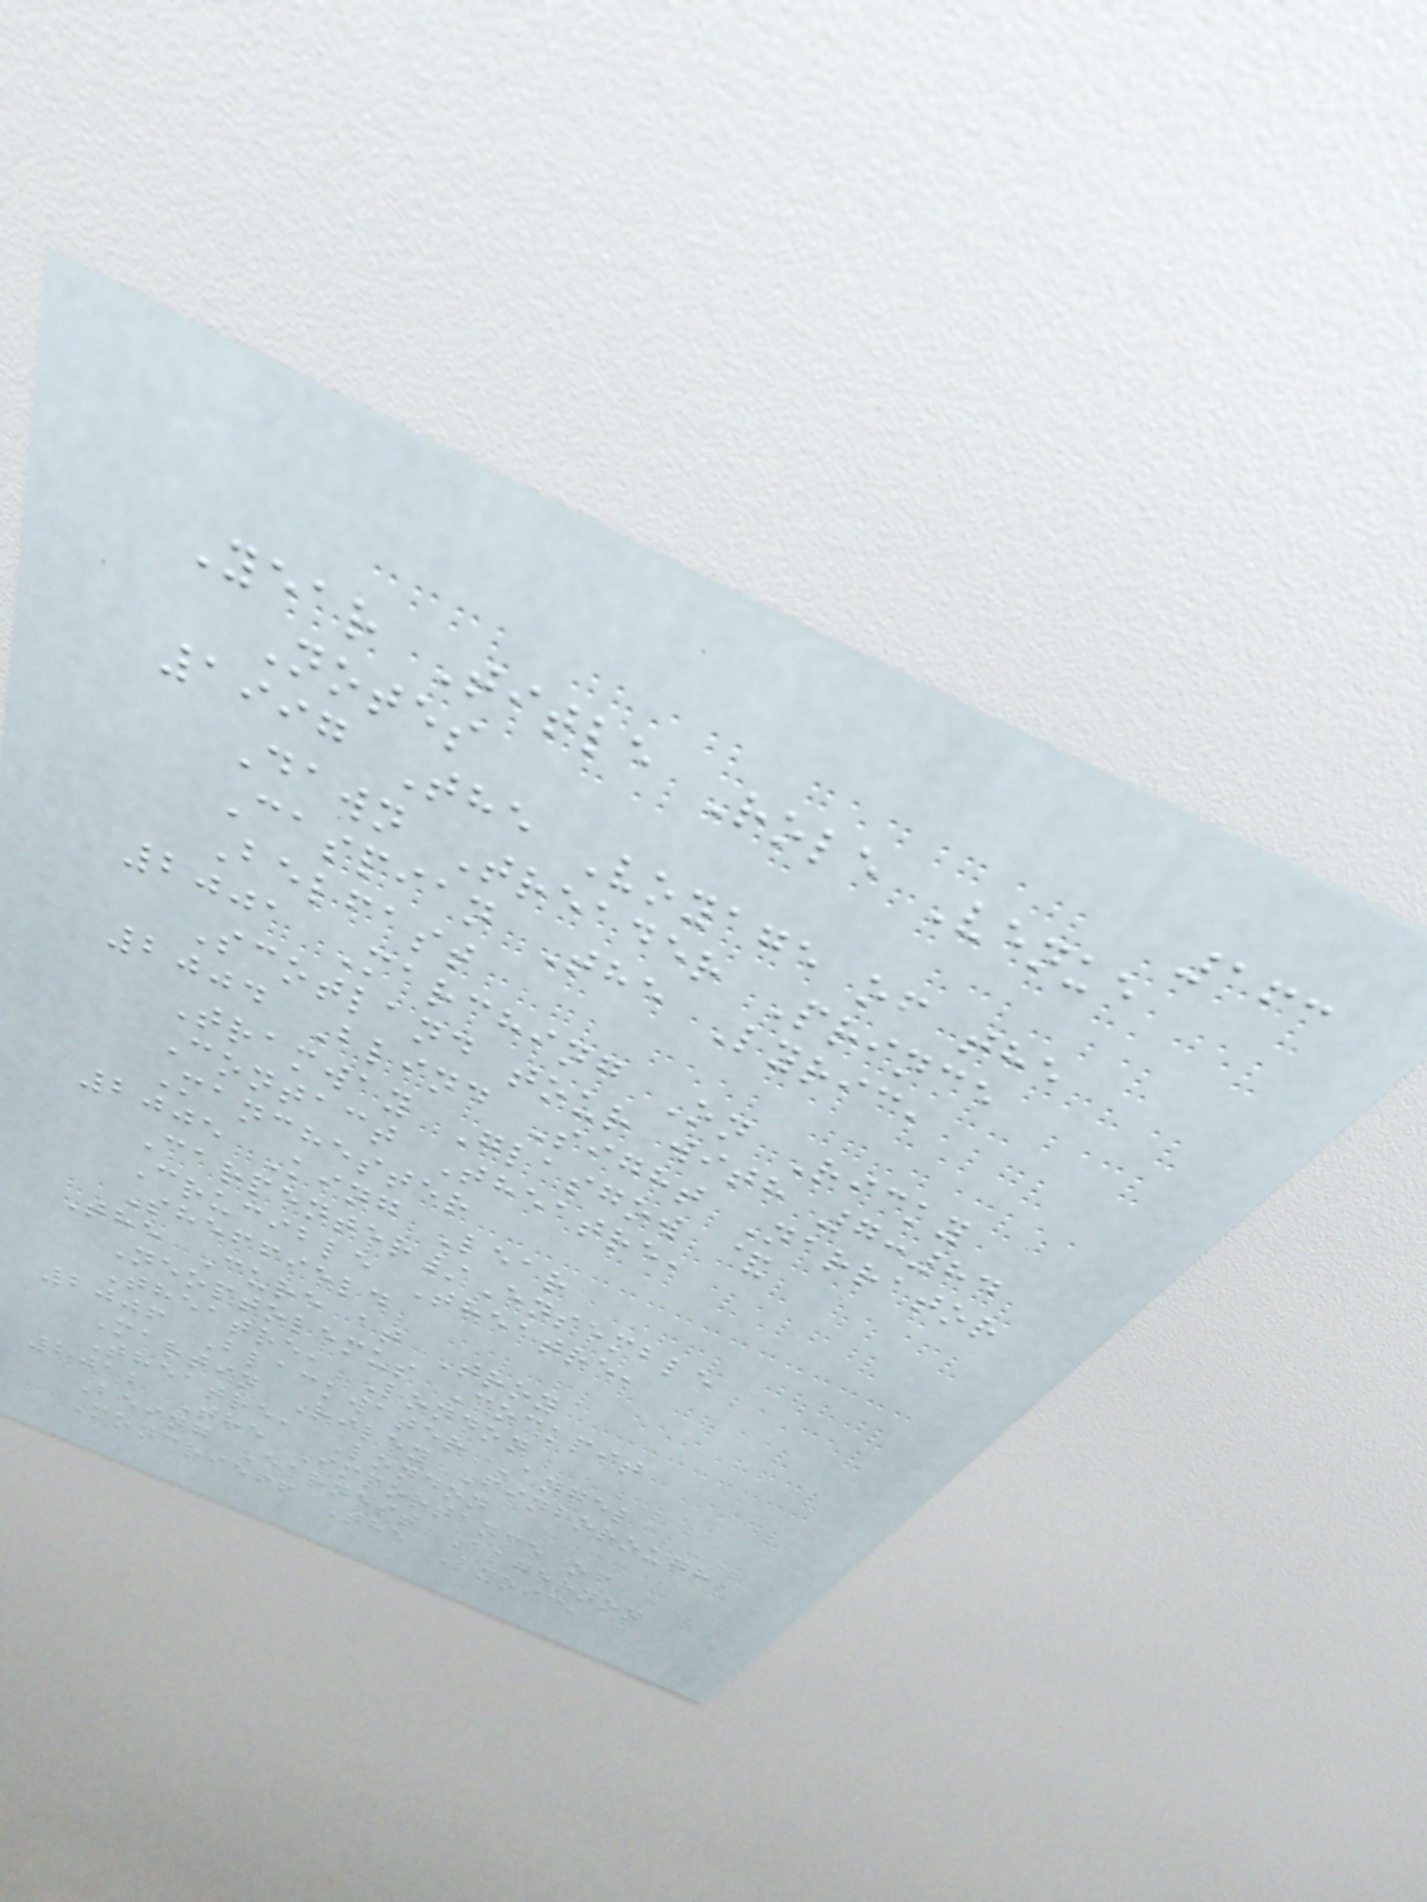163
Year Title Role Venue
Notes
1997 The Voyage of the
Dawn Treader Prince
Caspian The Lyric,
Belfast
2001 Marching On Ricky
Scotland tour with 7:84
2004 Blind Sight Narrator
Tramway Glasgow &
Contact Theatre,
Manchester
2005 King Lear
Carpenter/Ensemble
Crucible Theatre,
Sheffield
The Cure at Troy
Neoptolemus Cockpit
Theatre, London
2006 Blackwater Angel
Martin Riley Finborough
Theatre, London
2012 The Importance of
Being Earnest Algernon
Moncrieff The Lyric,
